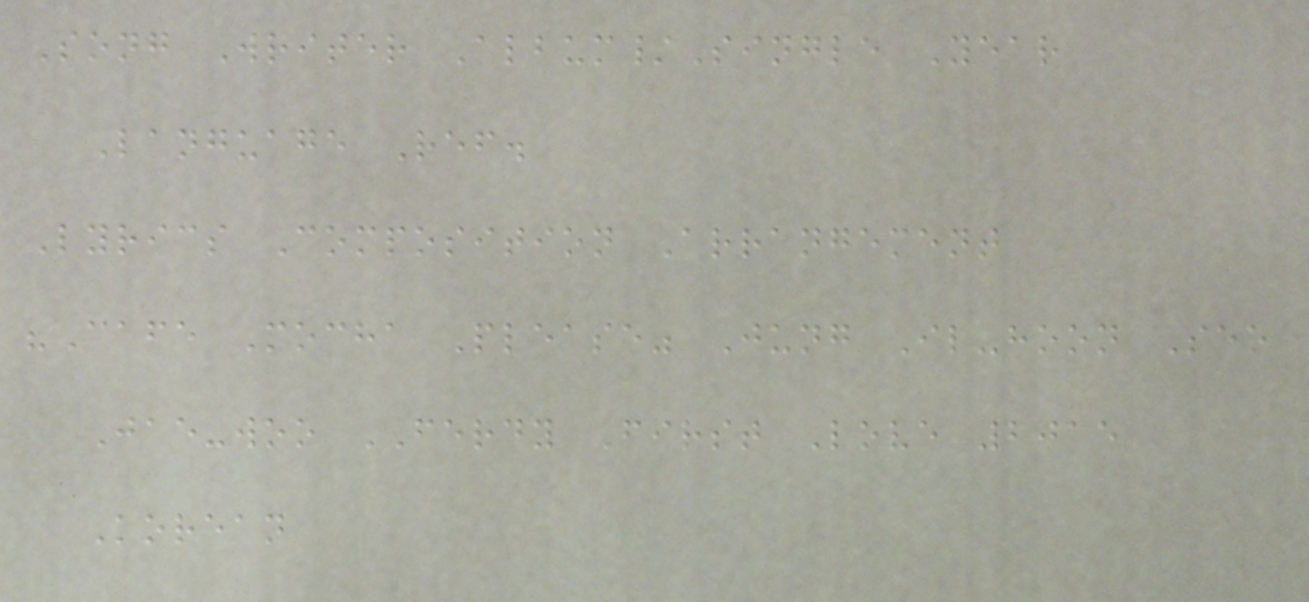Song Writer Album/Single Year
Language Ref.
Lyrics Composition Arrangement
"Cafe Mocha Please" Jung Il-hoon Seo
Jae-woo FERDY First Love 2015
Korean
